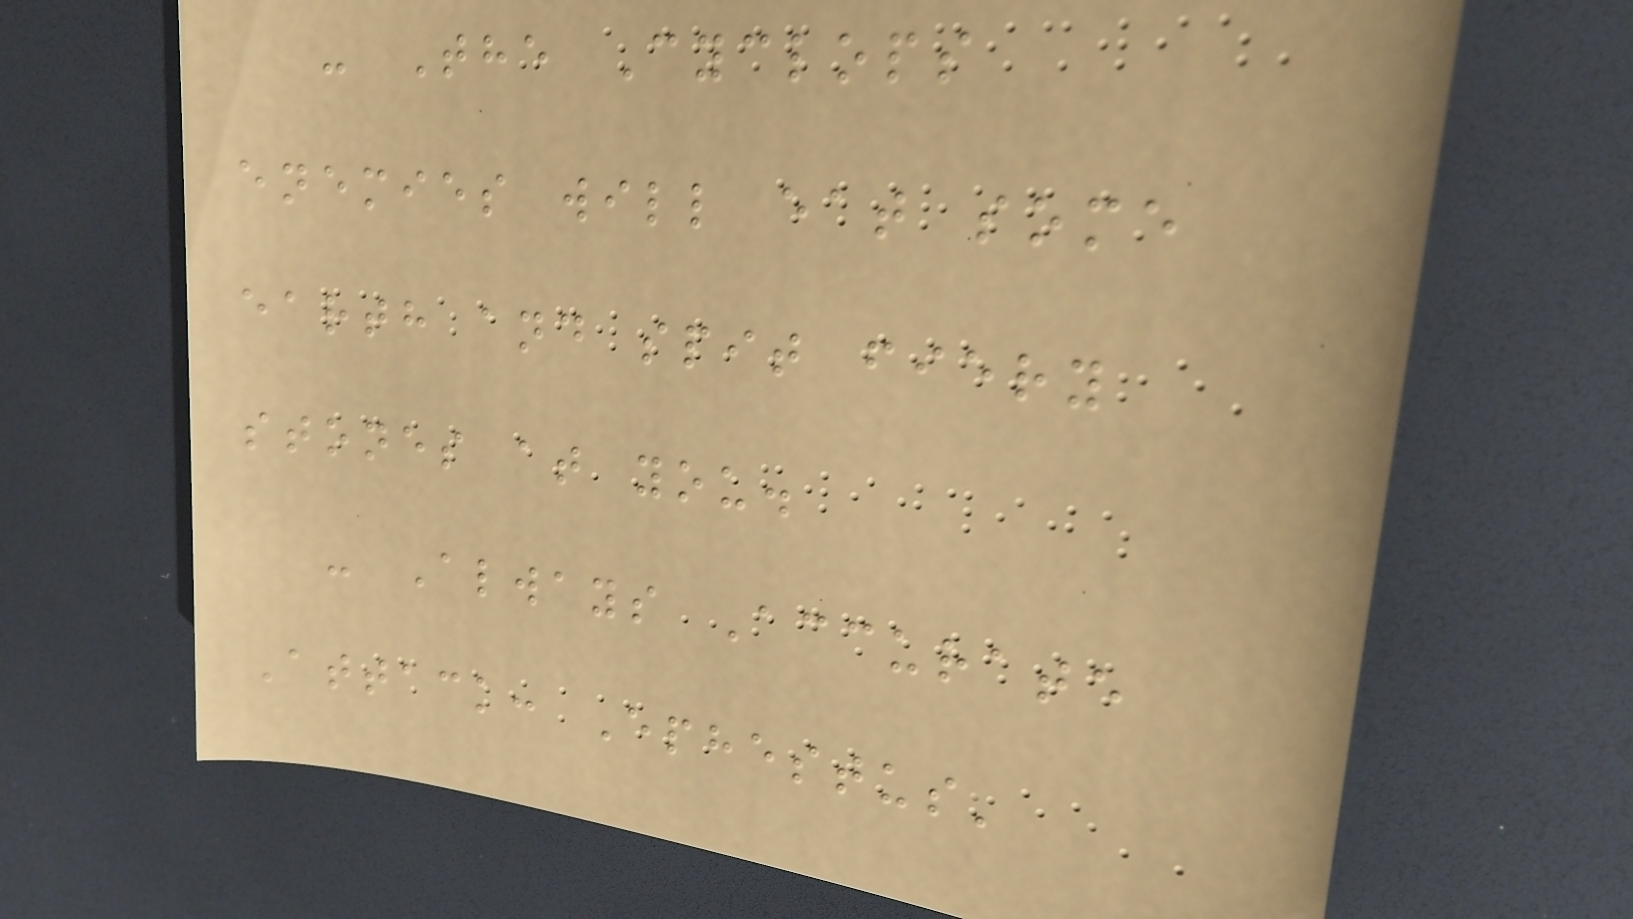- The Cyclops
enemies will eat some
earth and spit fiery
stones at you.
- Always Accurate
Attack: Ephestus'
